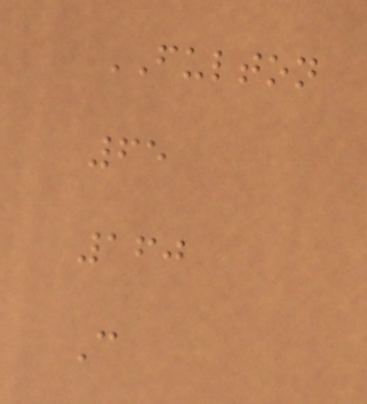FULTON
65
160
C
